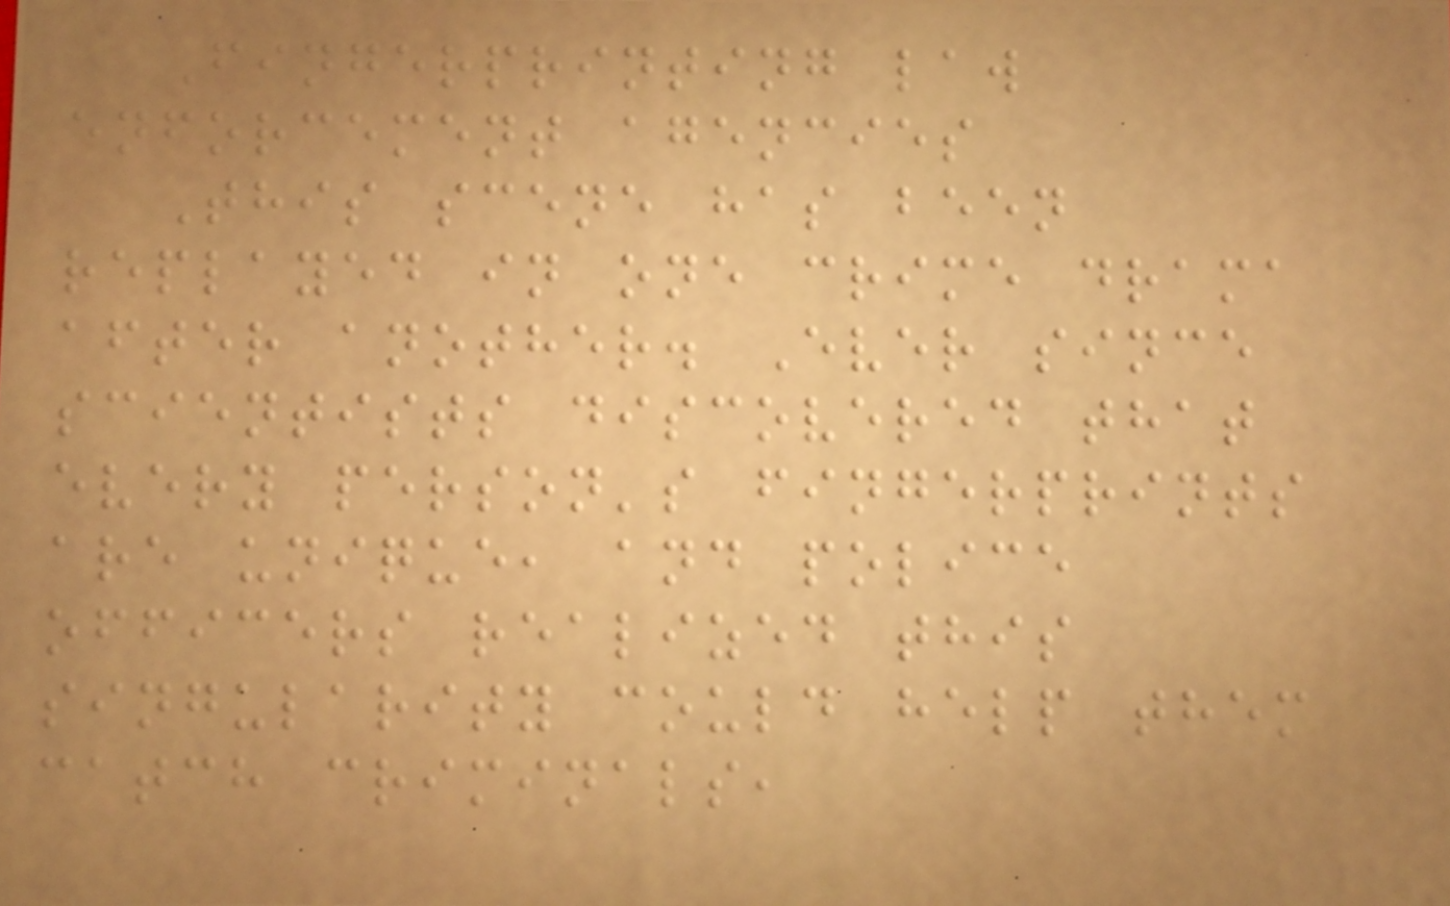Fingerprinting law
enforcement agencies
This scene has been
replayed in one crime drama
after another. Ever since
scientists discovered that
every person's fingerprints
are unique, and police
officers realized this
singularity could help them
catch criminals,
